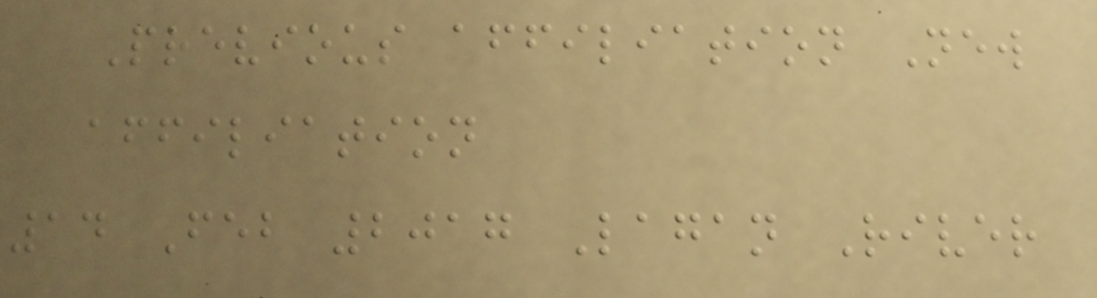Previous affiliation New
affiliation
14 Feb 2017 Lagan River
